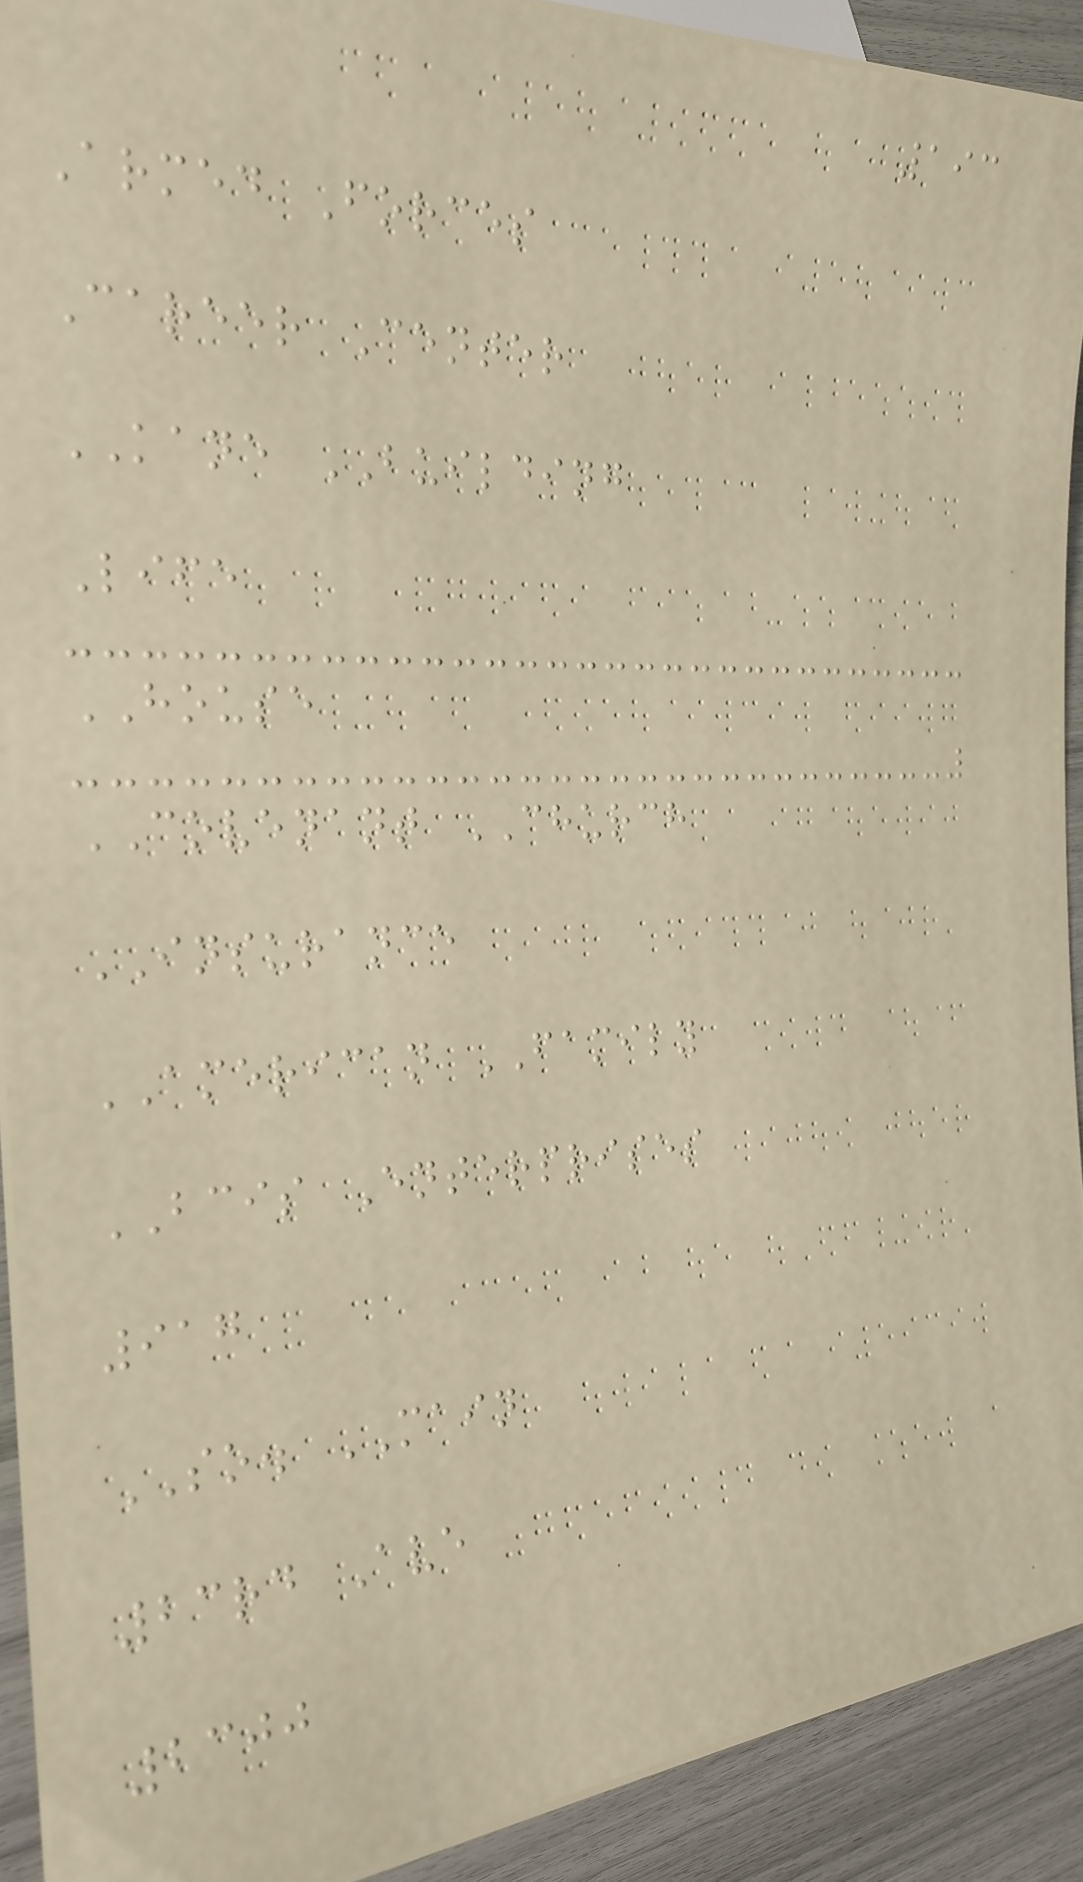193
Armed Forces
Career Center
KANE BUILDING
Life
HOUSE
COVENANT CHURCH
INSURANCE
AMERICAN FAMILY
BCIS Enterprises
917
SO. MAIN
23rd Ave
2300
